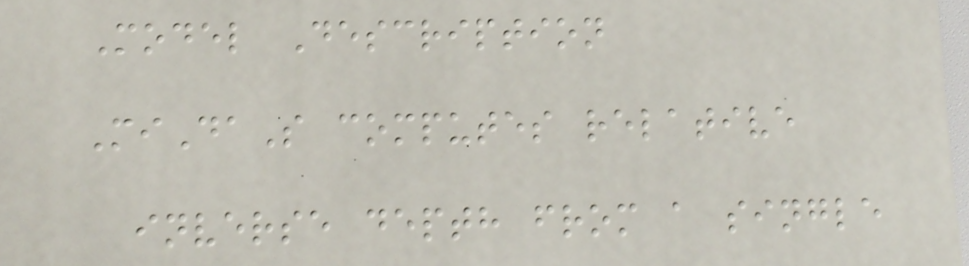Model Description
MiDaS computes relative
inverse depth from a single
